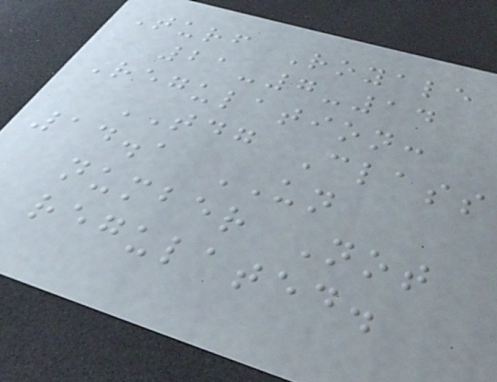Turf Royale
21-7-14
Regulation:
TDG Class
14.1 UN
number Not
regulated.
